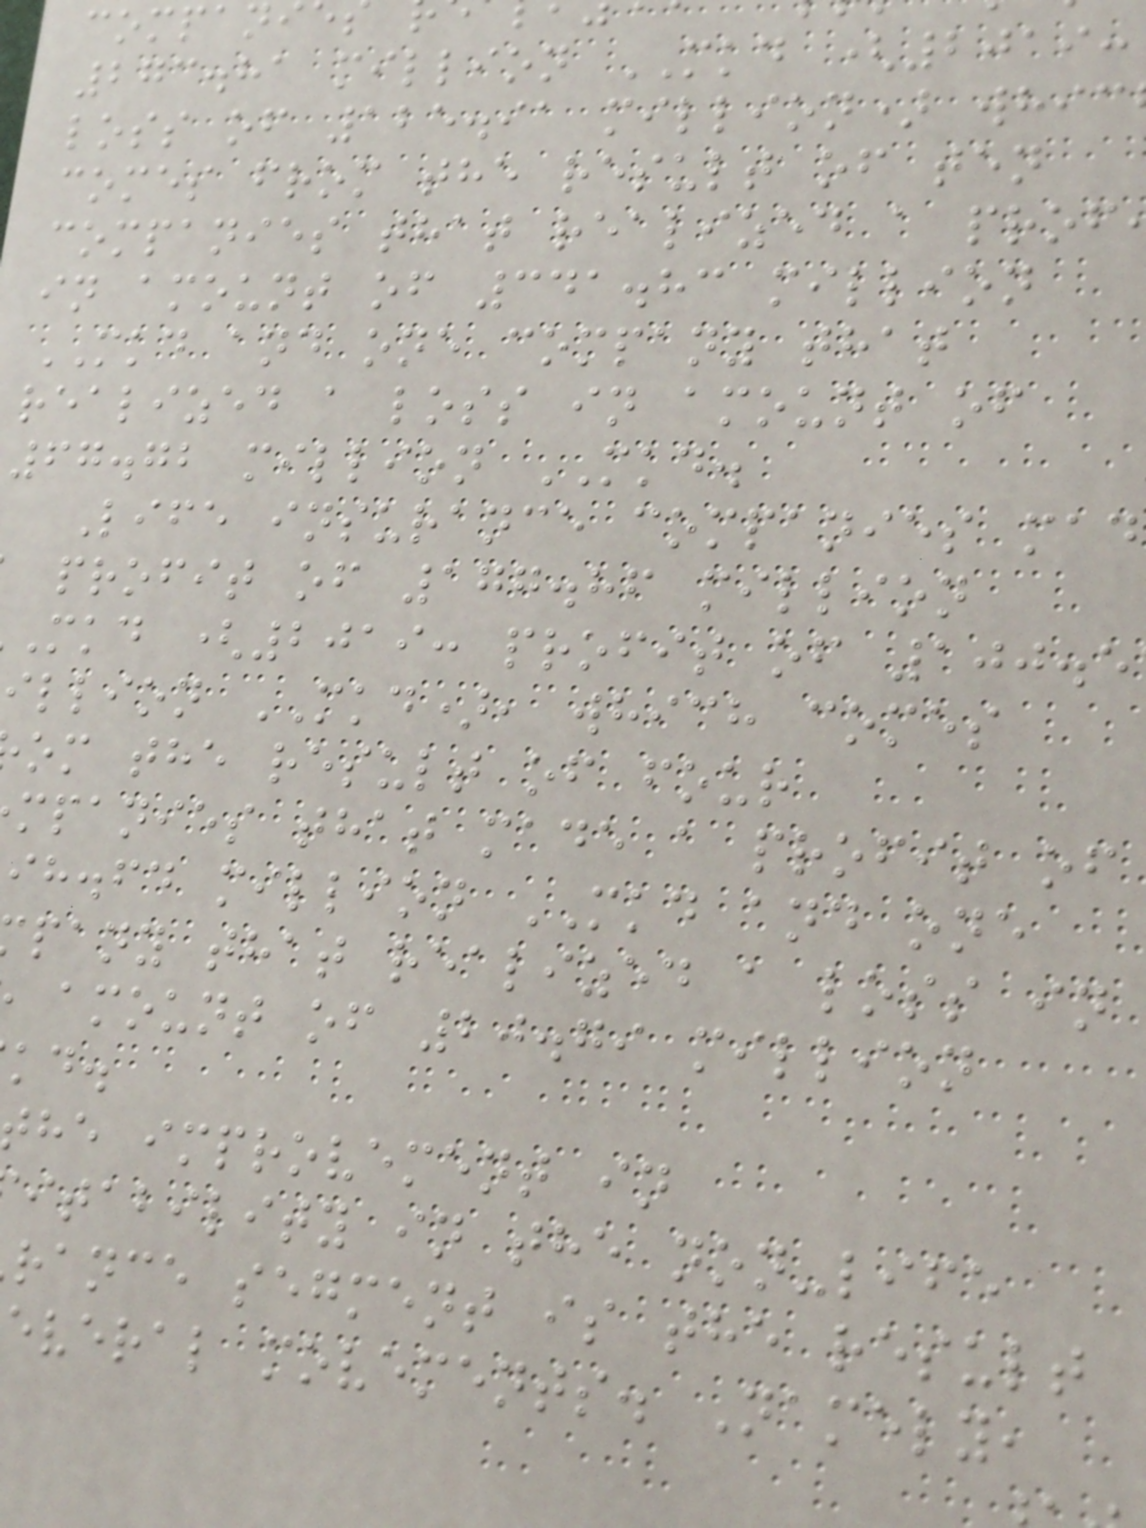273.81 million MKD (2019:
loss of 125.91 million) whic
comes from the result of ten
companies that realized a prof
in amount of 341.83 million
MKD and one company that
realized a loss in amount of
67.72 million MKD.
Life insurance companies mad
profit of 177.86 million
mkd (2019: profit of 100.5
illion MKD), which comes
om the result of four
mpanies that made a profit of
ih.fd million MKD and one
pany that realized a loss in
amount of 20.79 million
he improvement in
itability in the non-life
rance segment is the result
everal movements. Namely,
